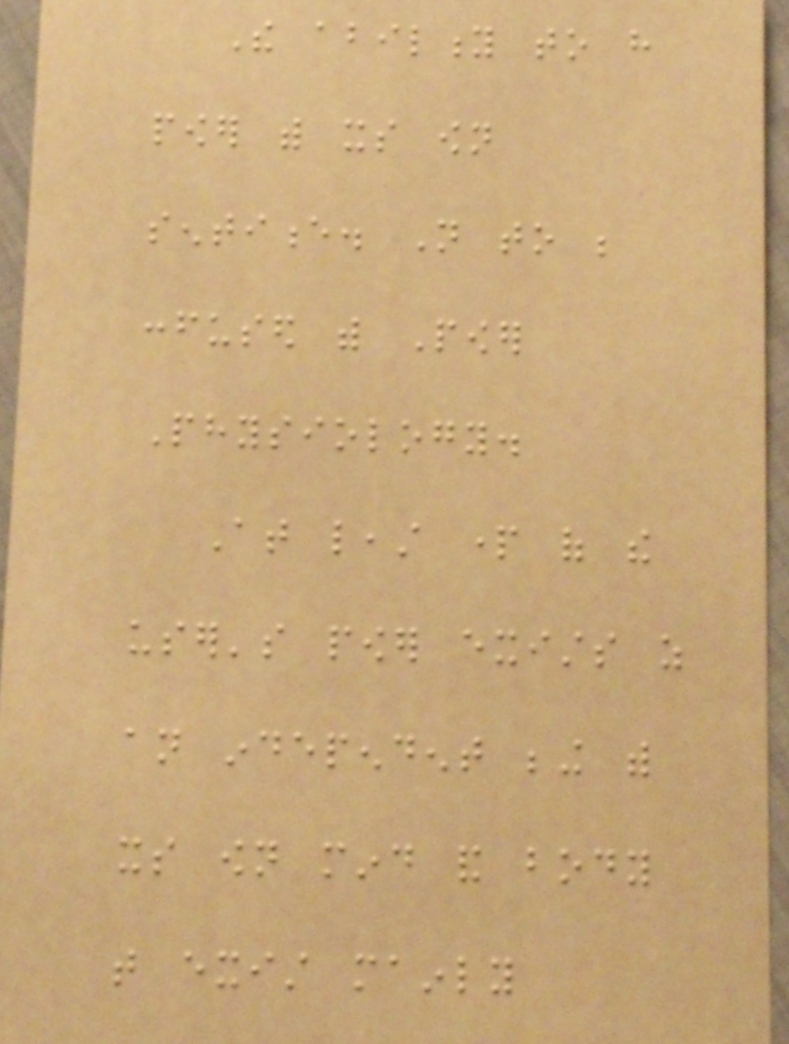The ability to have
power with its own
sentience. Not to be
confused with Power
Physiology.
At least part of the
user's power exists as
an independent being with
its own mind and body
that exist mainly
